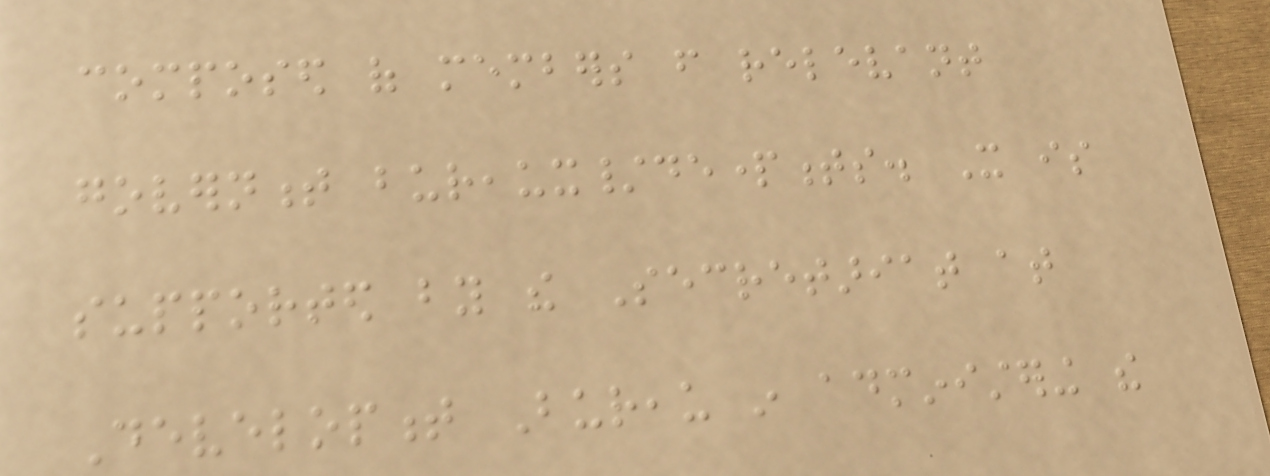composed of members from relevant
government bureaux/departments. It is
supported by the Secretariat at
Development Bureau in administering the
